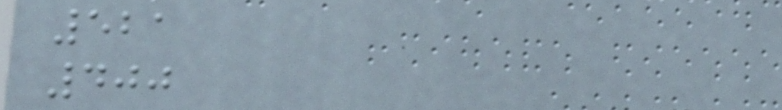521
400
